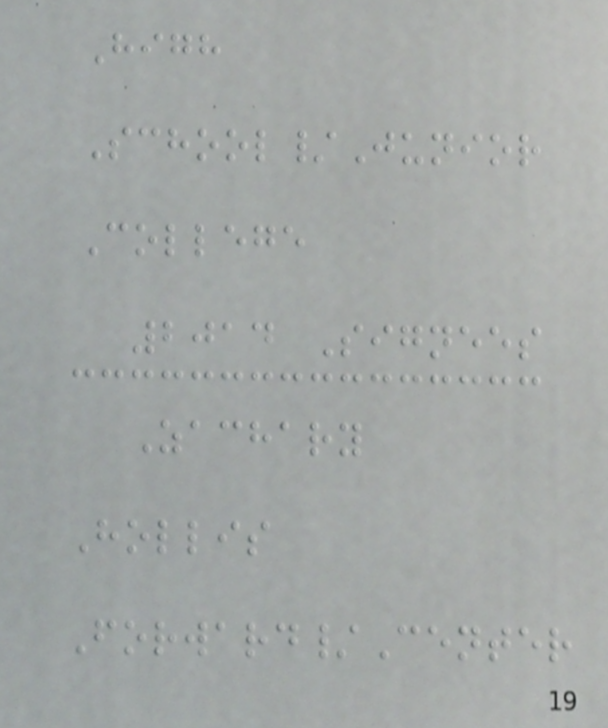High
School/Junior
College
2014 Signees
Zachary
Hollis
Forward/Center
